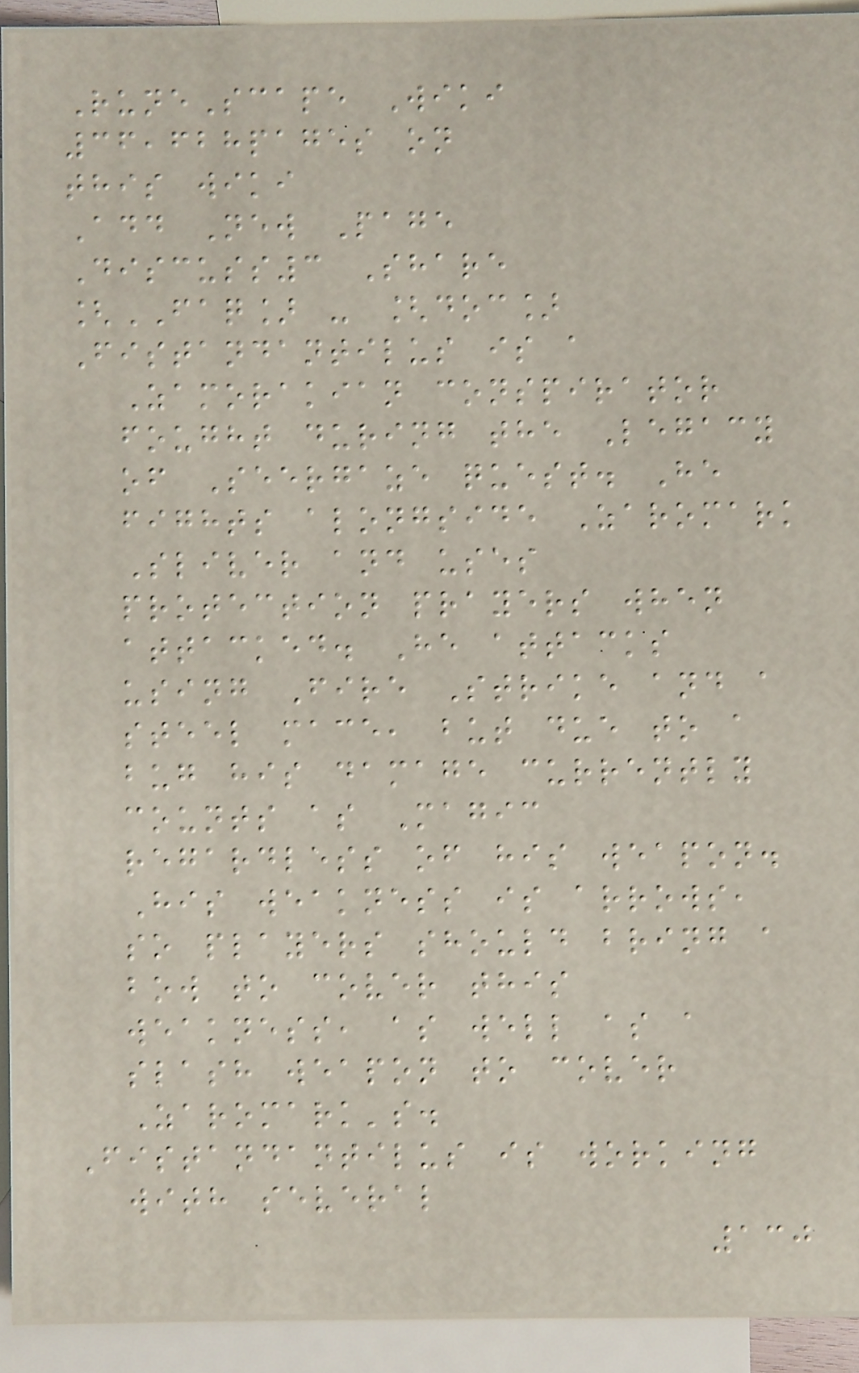RuneScape Wiki
36,628pages on
this wiki
Add New Page
Discuss3 Share
[FAQ] - [doc]
Fistandantilus is a
Zamorakian conspirator
fought during the Legacy
of Seergaze quest. He
fights alongside Zaromark
Sliver and uses
protection prayers when
attacked. He attacks
using Fire Strike and a
steel mace, but due to a
bug his damage currently
counts as Magic
regardless of his weapon.
His weakness is arrows,
so players should bring a
bow to cover this
weakness, as well as a
slash weapon to cover
Zaromark's.
Fistandantilus is working
with several
130
